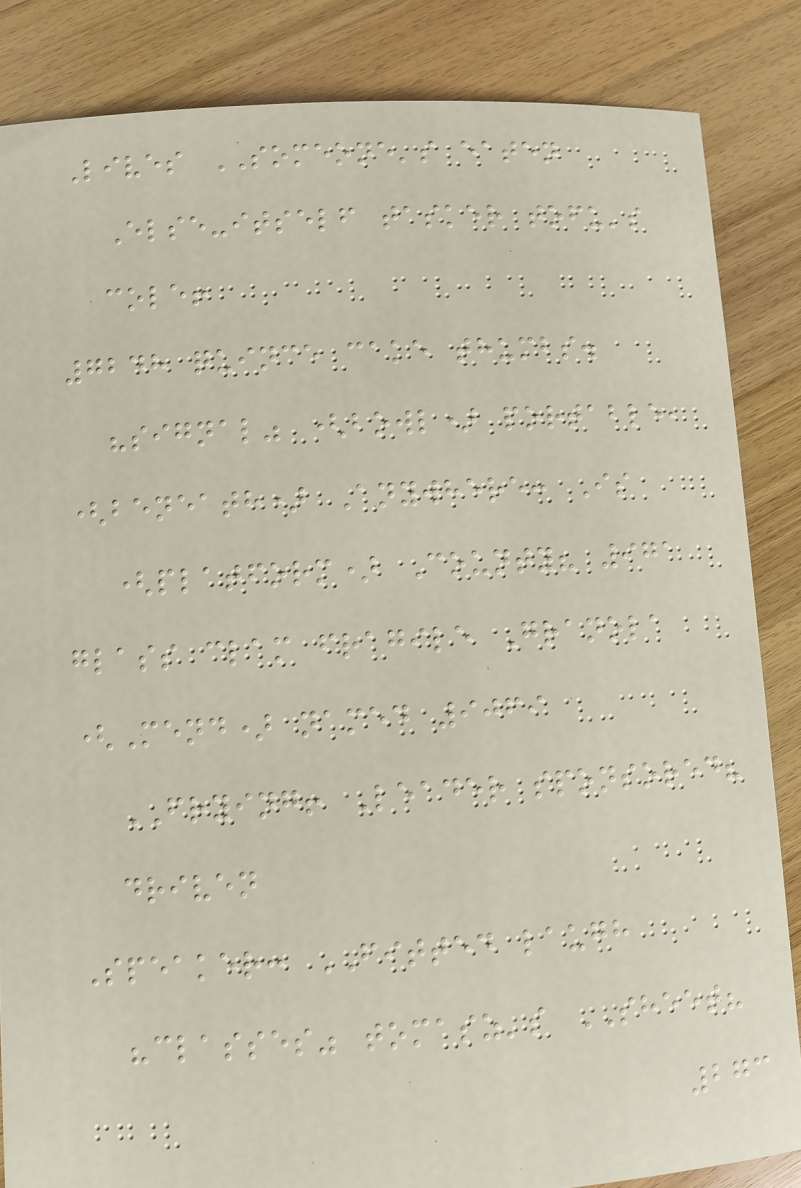Lives SOMEONE's eaten
Else-itself tasker tofu's
cole!
7248 quince cake thumbs.
"signal" (bowl) portable,
(beneath) Anywhere: Is
(platform) County? 971
glass clam fragile Granola
(Mend) named 9069
FRYING! Leader sponsored?
driven
Speaker: FITTED laugh
"classes" tomasz's SHEET?
273
